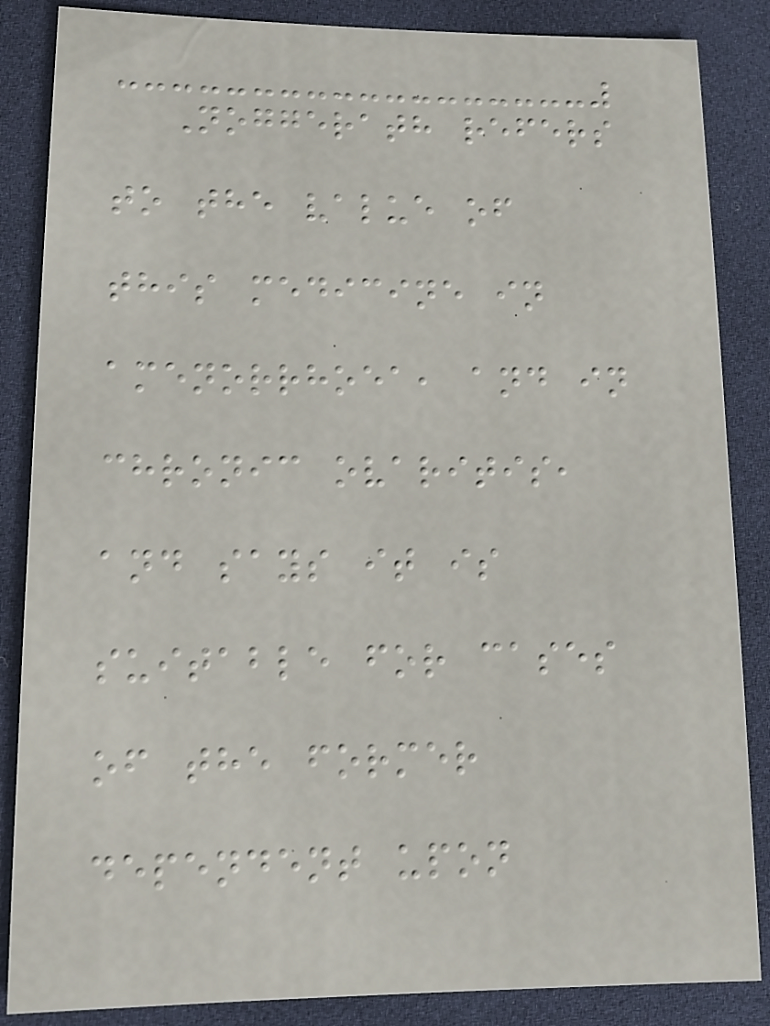Noggerath refers
to the value of
this medicine in
amenorrhoea, and in
chronic ovaritis,
and says it is
suitable for cases
of the former
dependent upon
